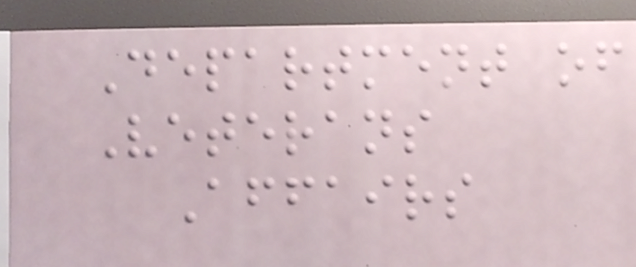Department of
Veterans
Affairs
